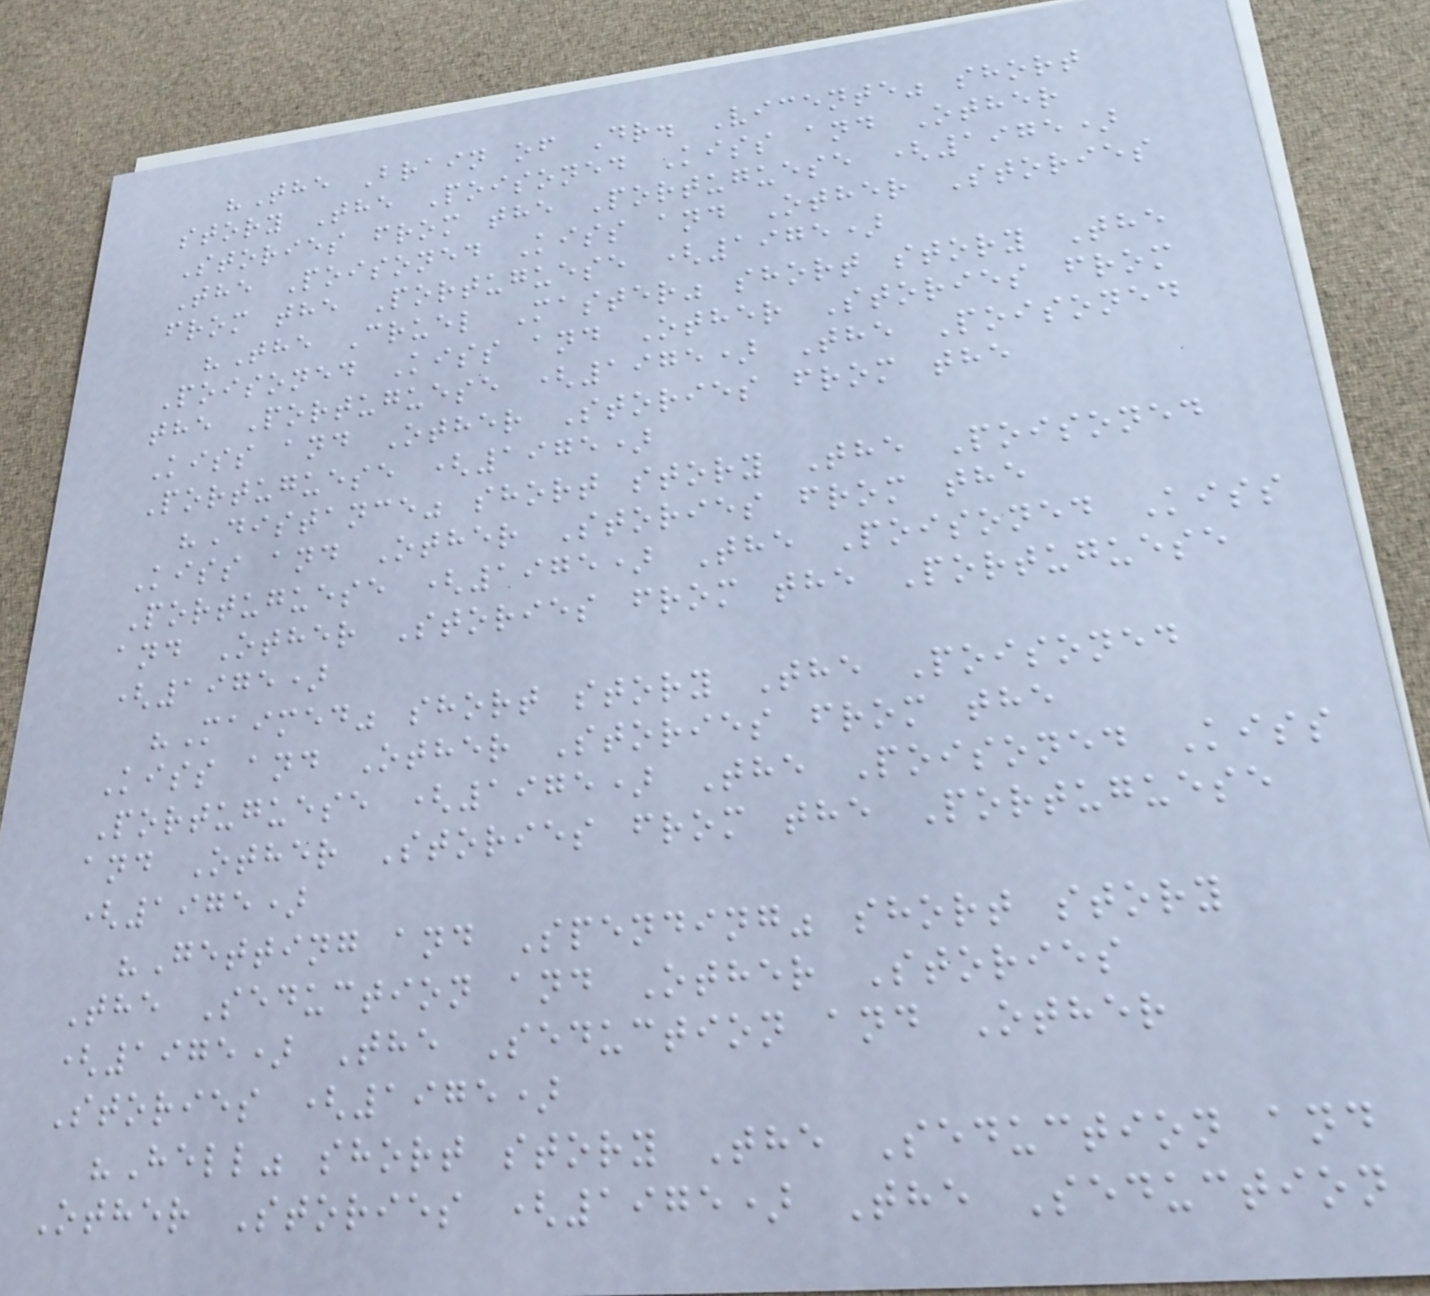"The Brain of Dr. Vicente" short
story The Poisoned Kiss and Other
Stories from the Portuguese (1975)
The Poisoned Kiss and Other Stories
from the Portuguese (1975)
"The Cruel Master" short story The
Poisoned Kiss and Other Stories from
the Portuguese (1975) The Poisoned
Kiss and Other Stories from the
Portuguese (1975)
"Distance" short story The Poisoned
Kiss and Other Stories from the
Portuguese (1975) The Poisoned Kiss
and Other Stories from the Portuguese
(1975)
"Maimed" short story The Poisoned
Kiss and Other Stories from the
Portuguese (1975) The Poisoned Kiss
and Other Stories from the Portuguese
(1975)
"Getting and Spending" short story
The Seduction and Other Stories
(1975) The Seduction and Other
Stories (1975)
"Hell" short story The Seduction and
Other Stories (1975) The Seduction
